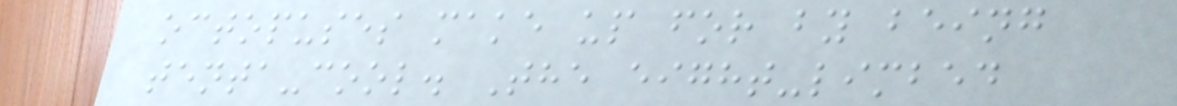octopuses make up for by being
tenta-cool. The eight-limbed
